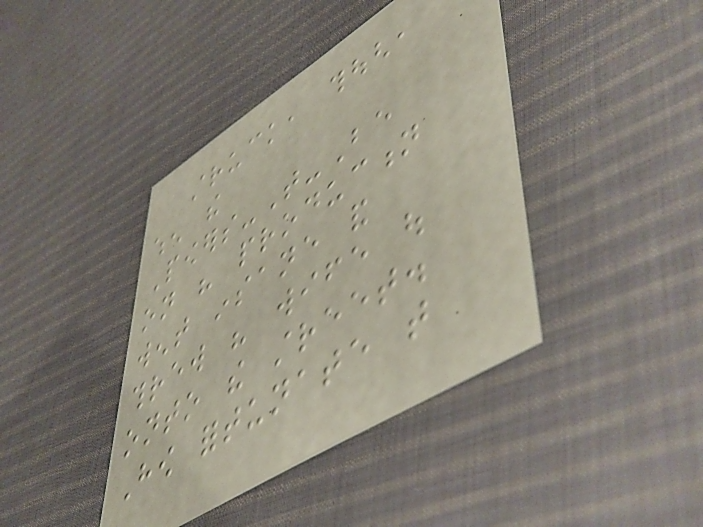struck, though,
when the
Powers-That-Be
on his production
went insane and
threw his wife out
onto the street.
How fortunate that
